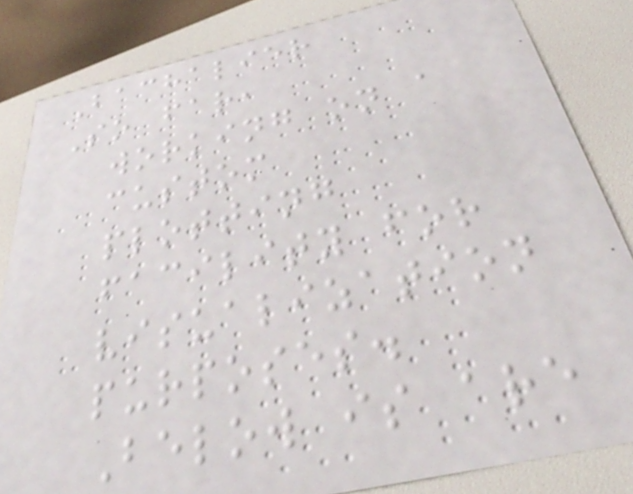Bachalier
So far,
working on a
custom
plotting
facility for
visualization
purposes.
Below is are
